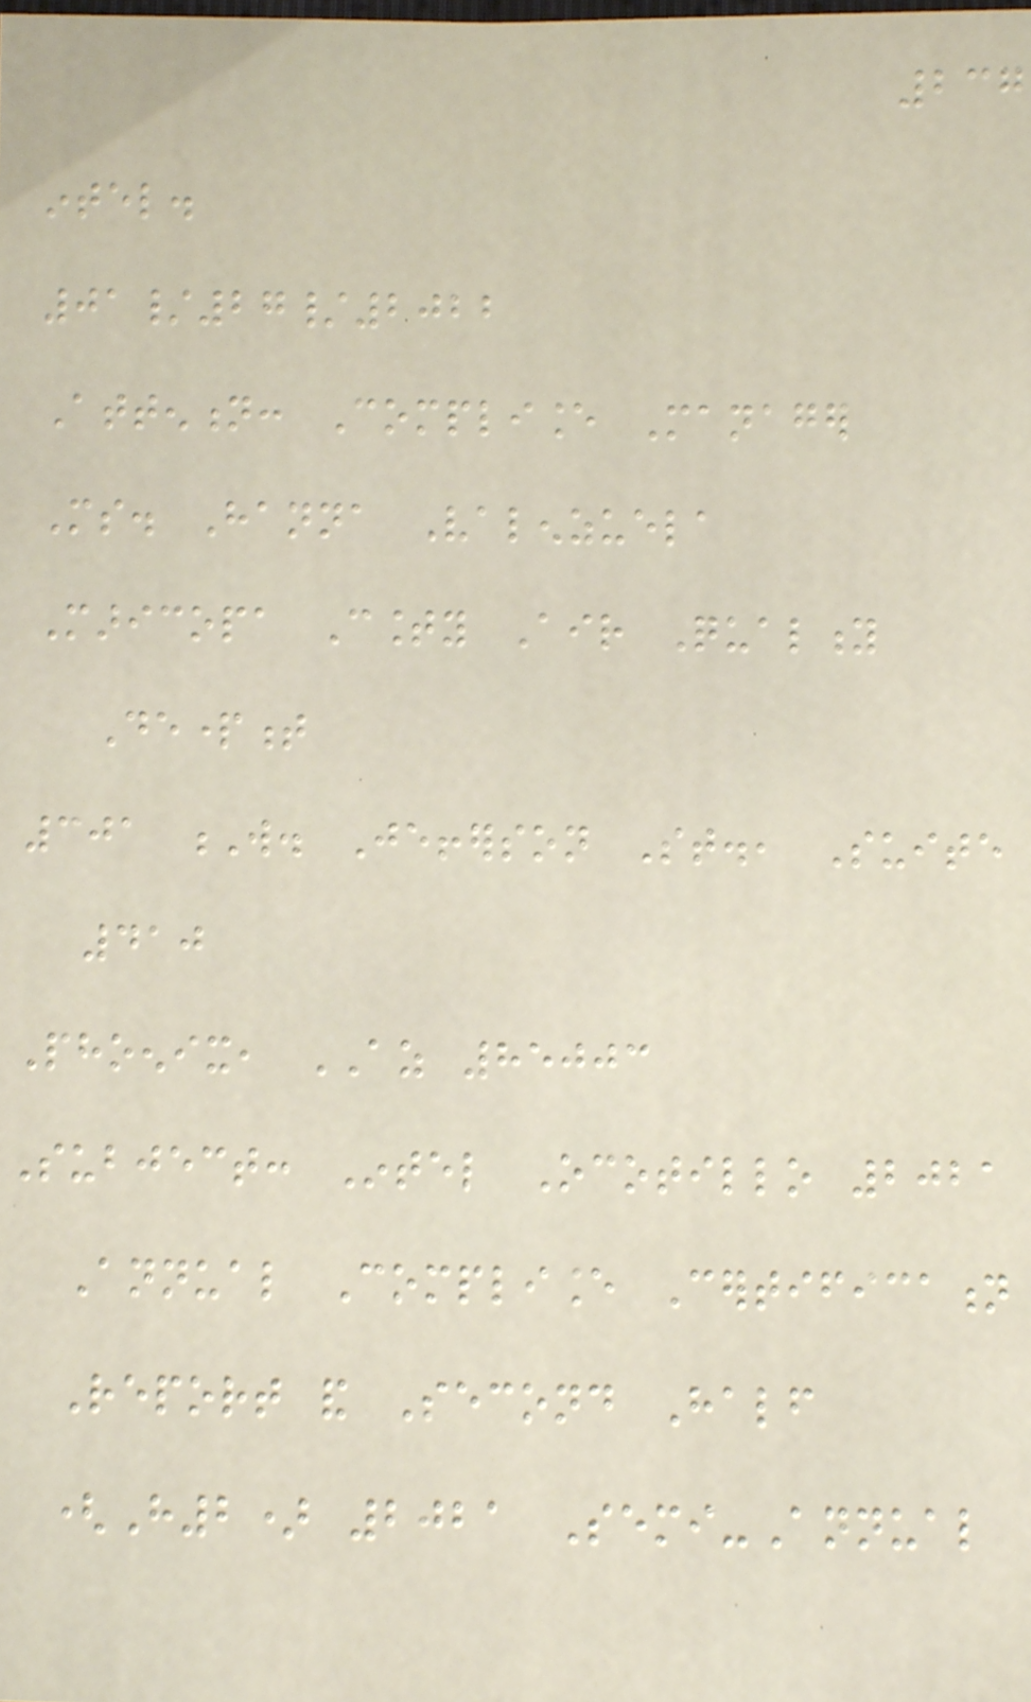237
intel.
01/27/2022
Attention: Compliance Manager
Ms. Hanna Valenzuela
Maricopa County Air Quality
Department
301 W. Jefferson St., Suite
410
Phoenix, AZ 85003
Subject: Intel Ocotillo 2021
Annual Compliance Certification
Report and Second Half
(H2) 2021 Semi-Annual
